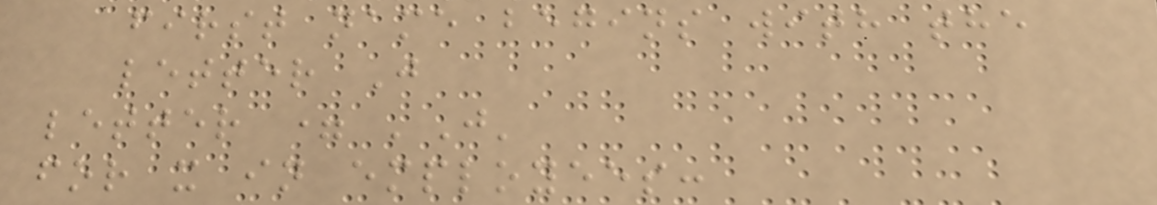first name begins with the
letter J
letter = 'J'
for x in employees:
